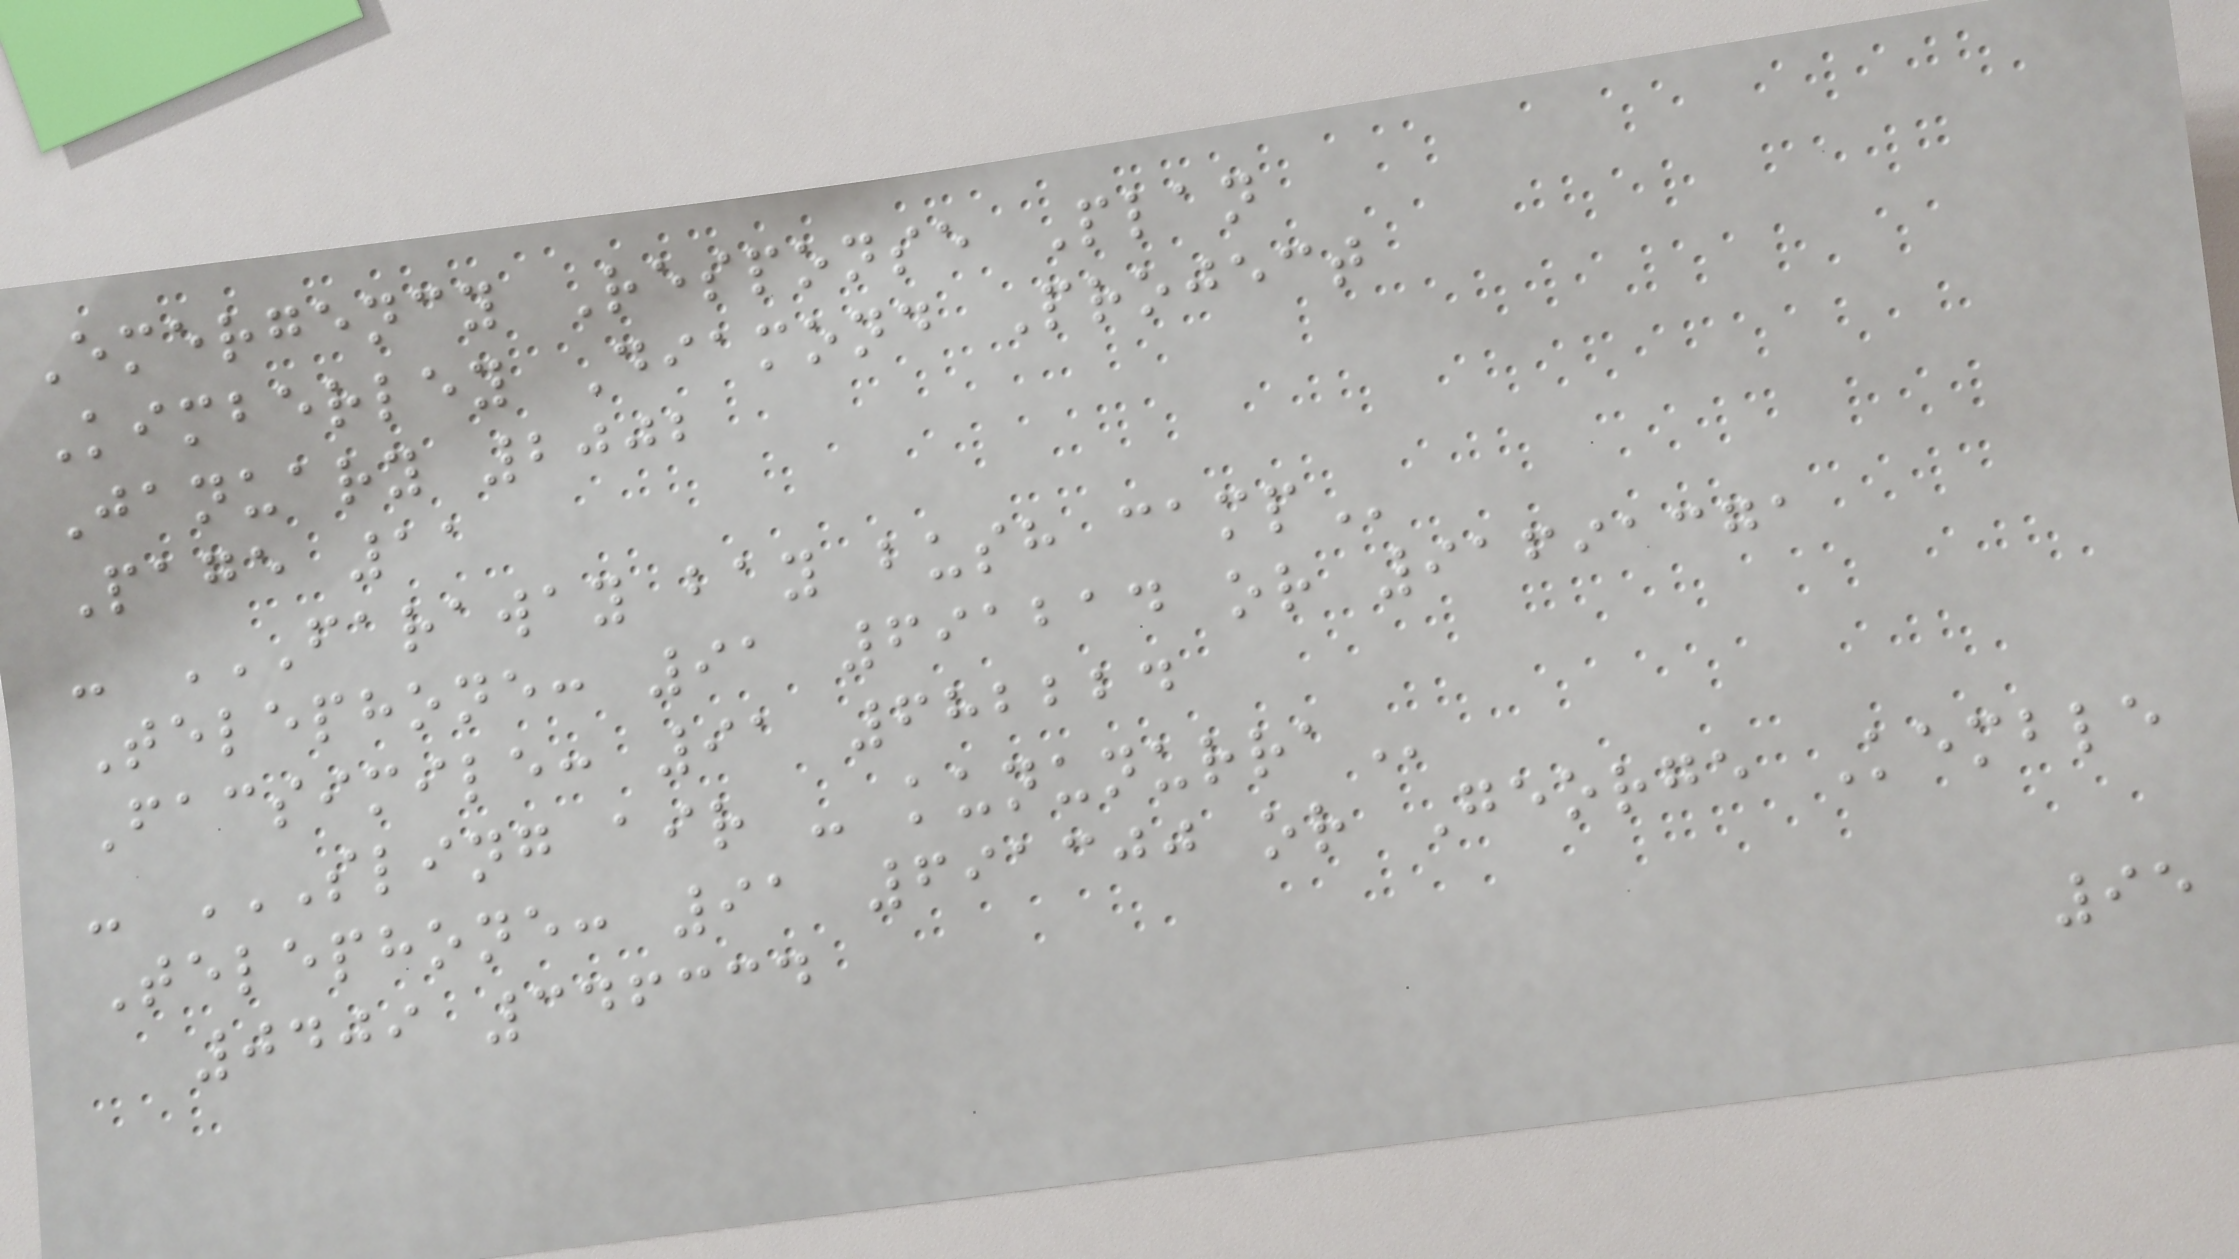Emergency Response Plan
Kimberley Diamond Project
January 2002
Page 11
- FARAWAY BAY BUSH CAMP
Telephone: 91 691214 or 91691371
Facsimile: 91 682224
- SLING AIR - KUNUNURRA
Telephone: 91 691300 or George Kemble
0409 346334
95
